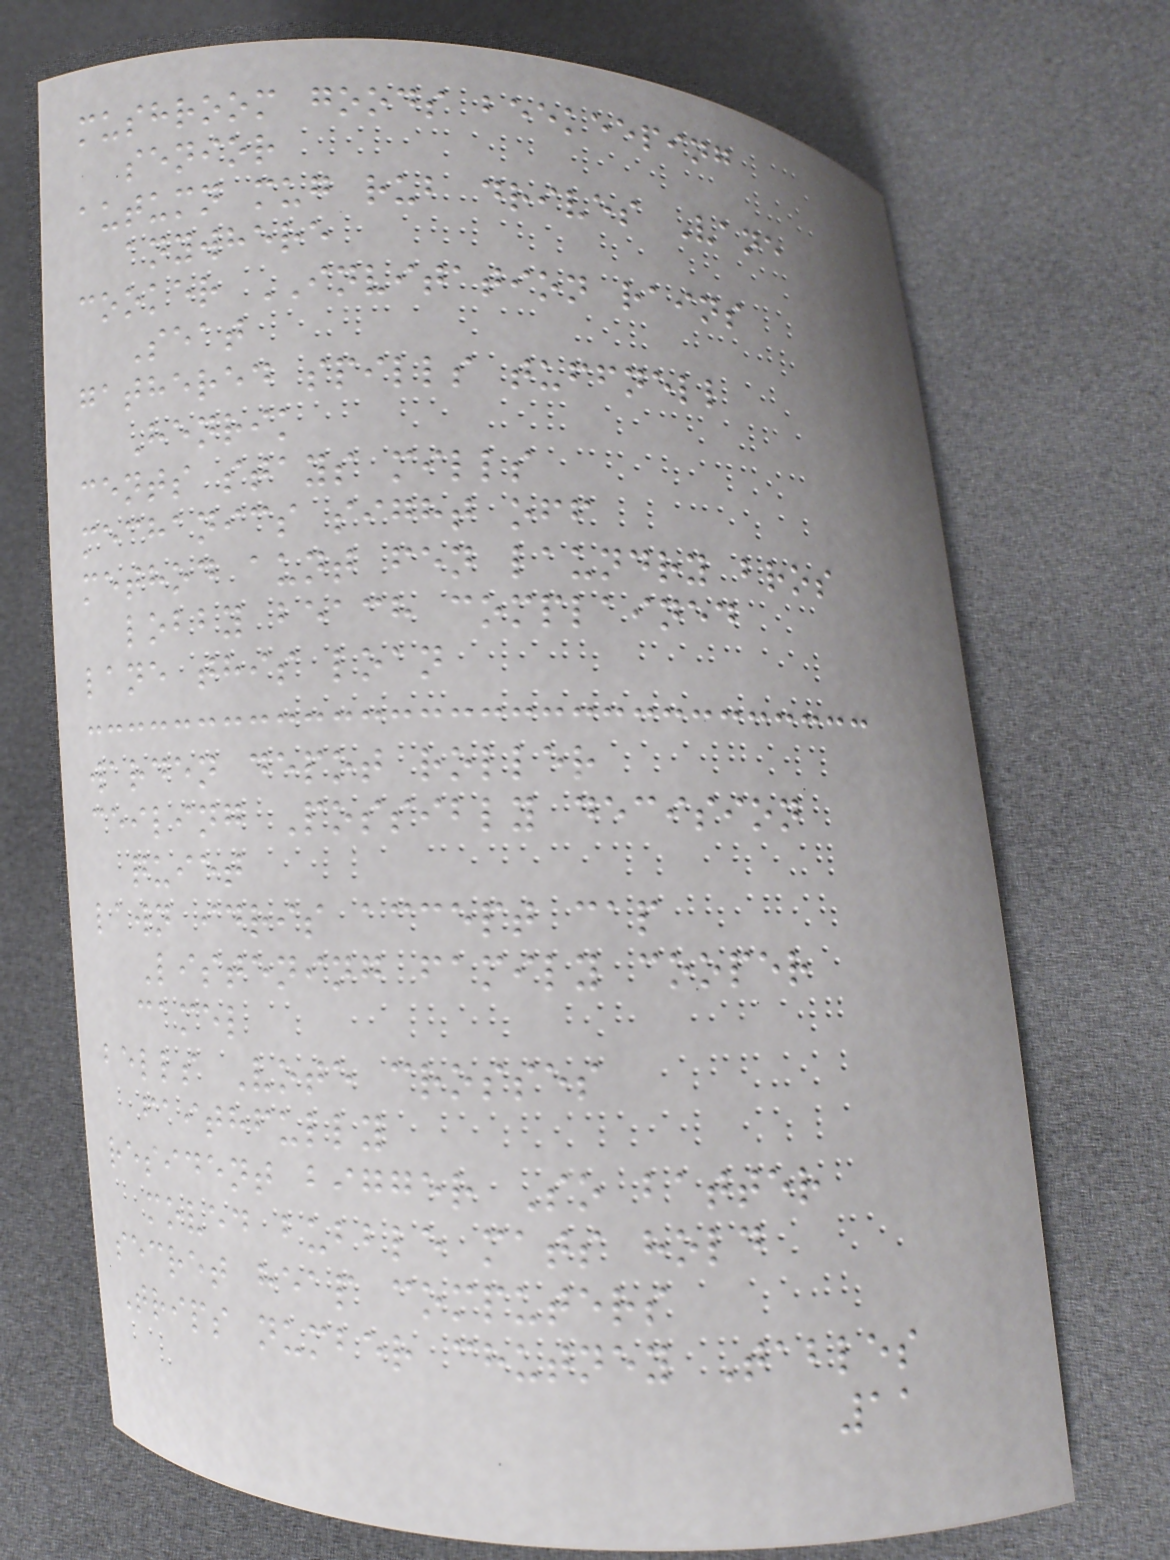mushroom goods beekeeping
senior
autumn mug rub drives Vane
anywhere
cooker INVITATION rains
Seat
gathered spills tuffnell
Henrik
cents stays mills
mechanics sight off
method aunt fen laundry bros
lobby beach complained
lane this loan
warden depot roller
ceiling Possibly decision
quiet
lawn idris accept cap
Listening family cooper
camel
bells Vote crosses
faithfully
resident bigger So batter
moved bubble mats hold
secret heap computers
Trips number chutney Tables
11
